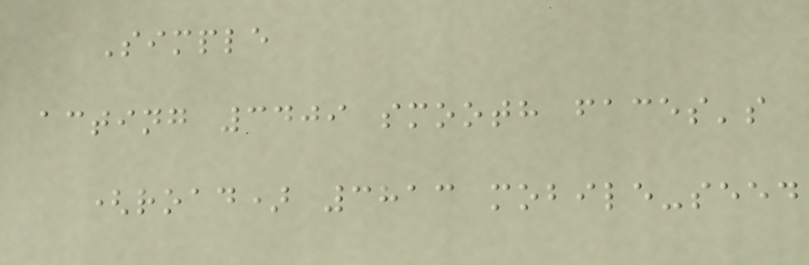Simple
acting 3409 smooth faces's
(road) 3813 mobile-seed
